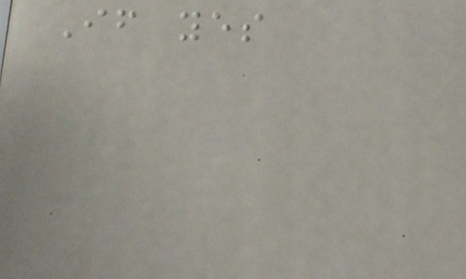If yes
